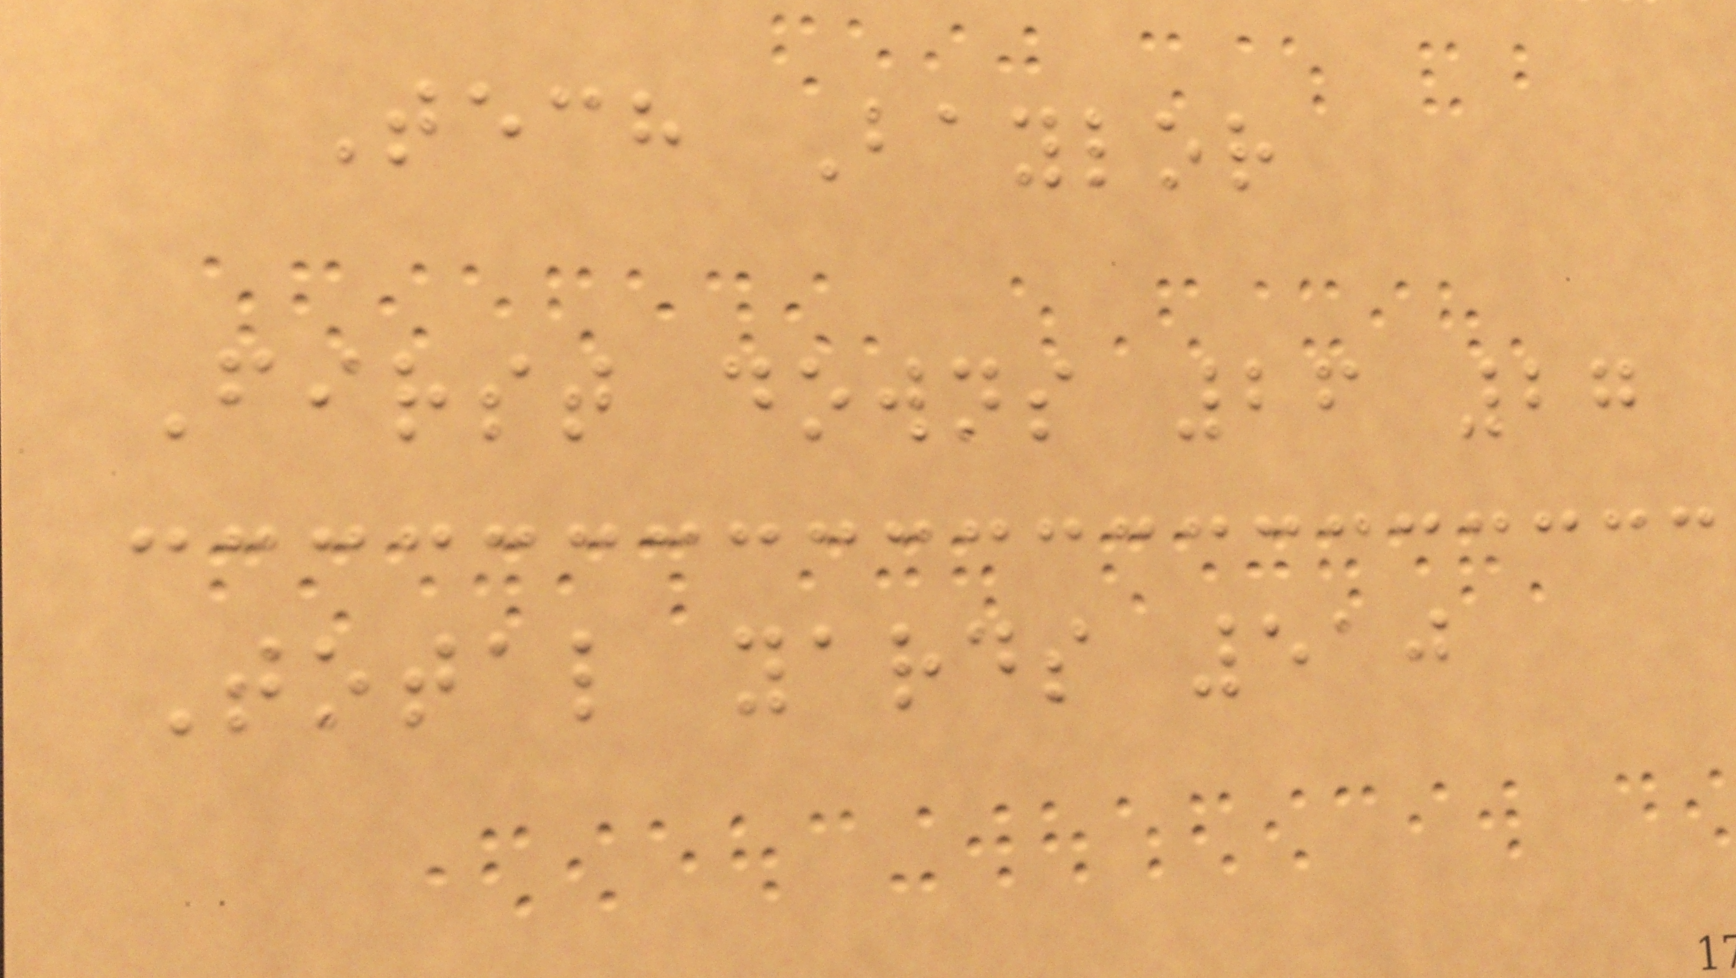Tech Baylor
First downs 26 27
Total yards 510
